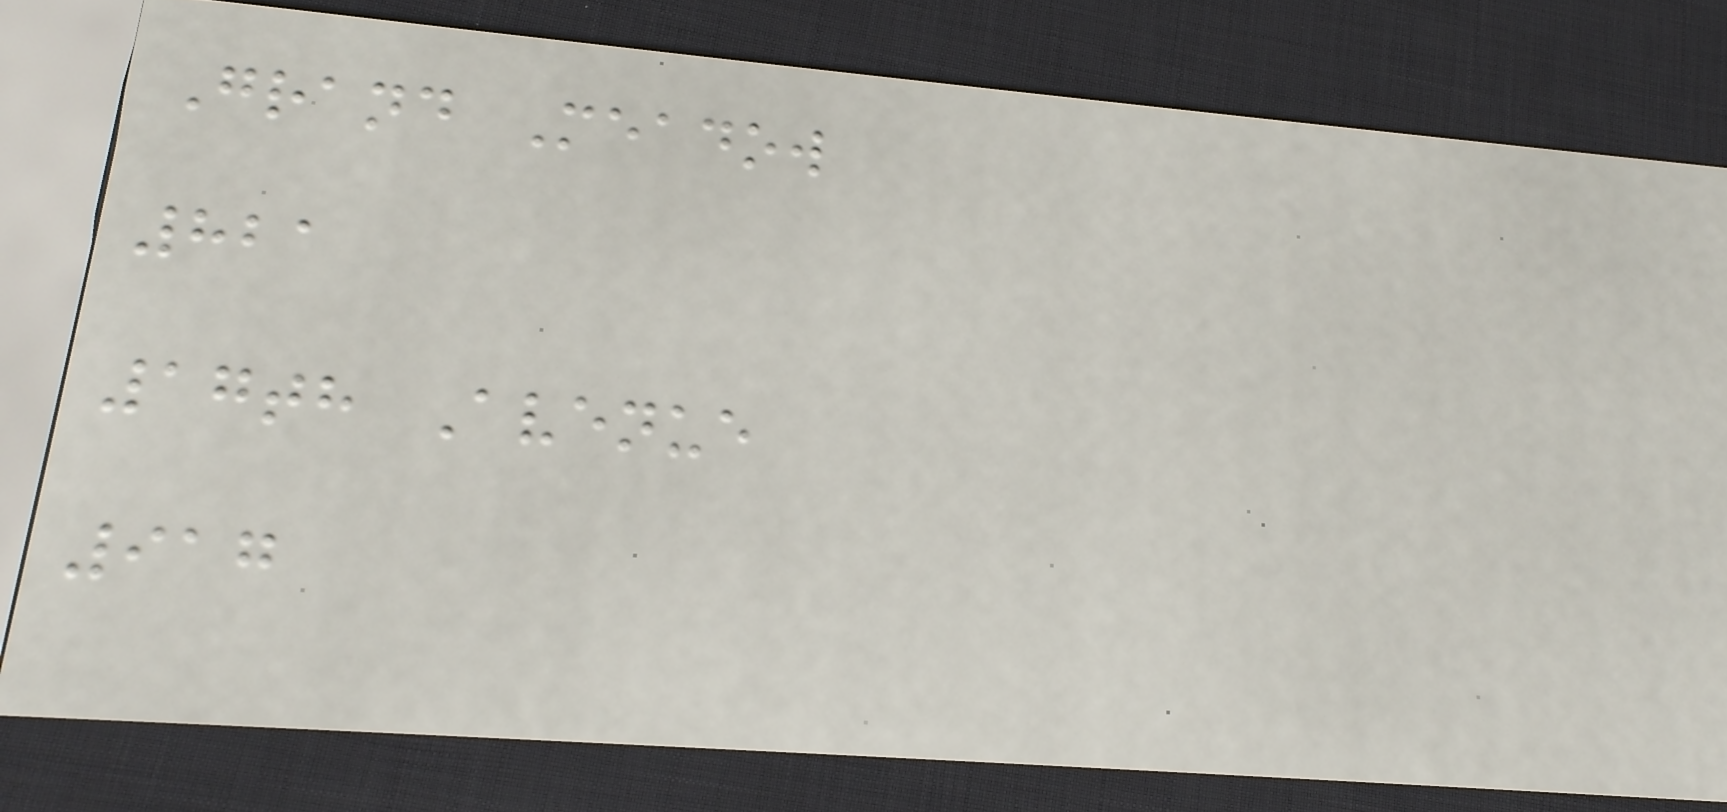Grand Meadow
821
17th Avenue
917
